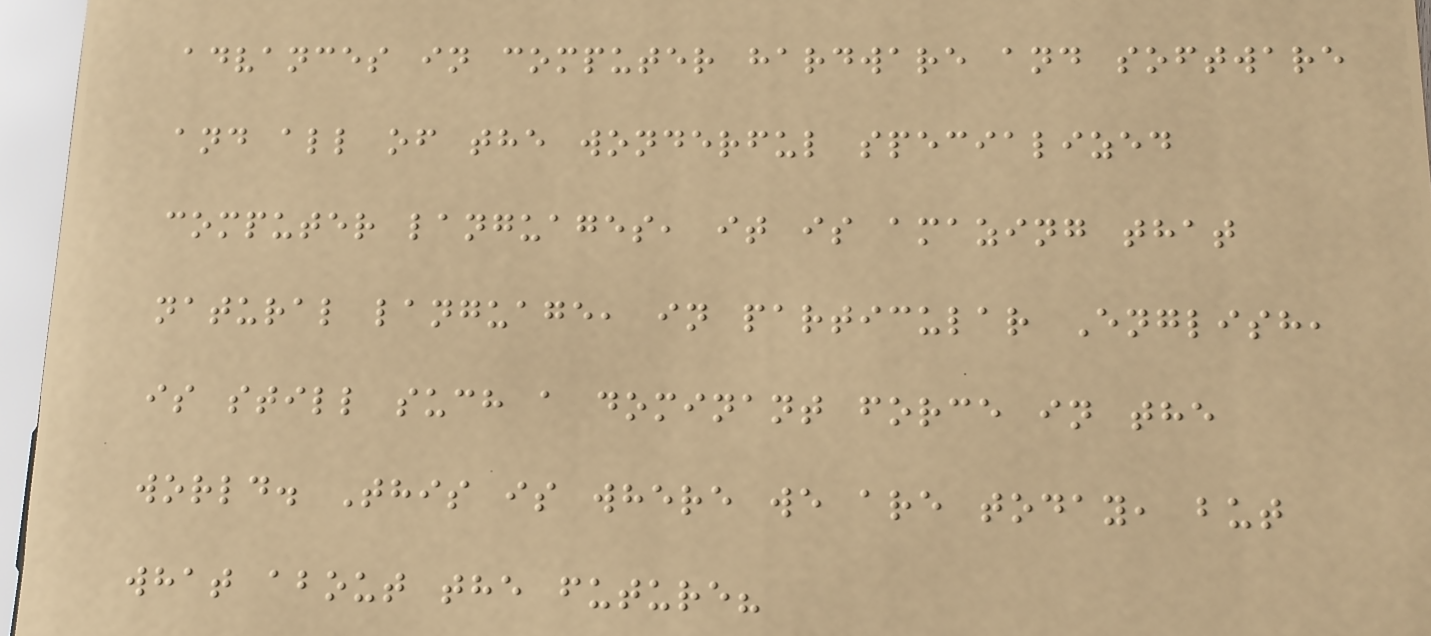advances in computer hardware and software
and all of the wonderful specialized
computer languages, it is amazing that
natural language, in particular English,
is still such a dominant force in the
world. This is where we are today, but
what about the future?
